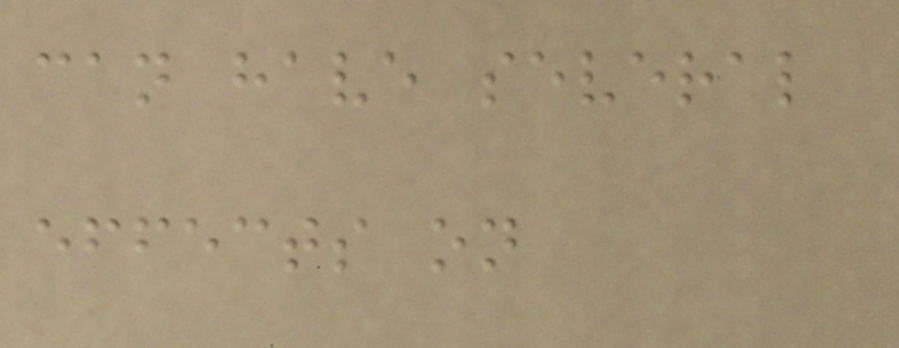can have several
effects on
